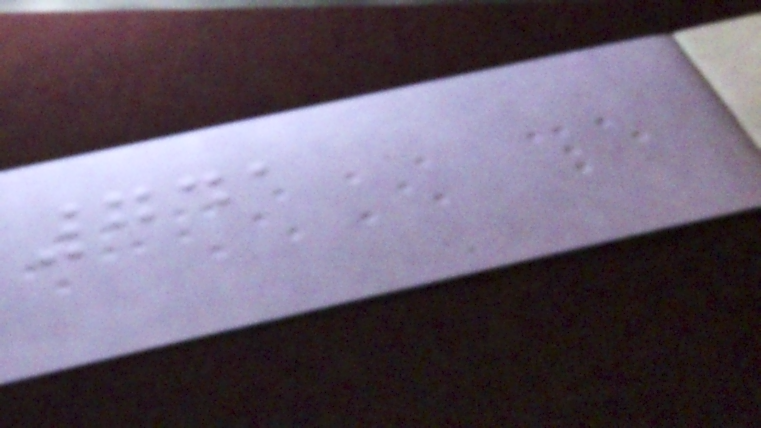741
